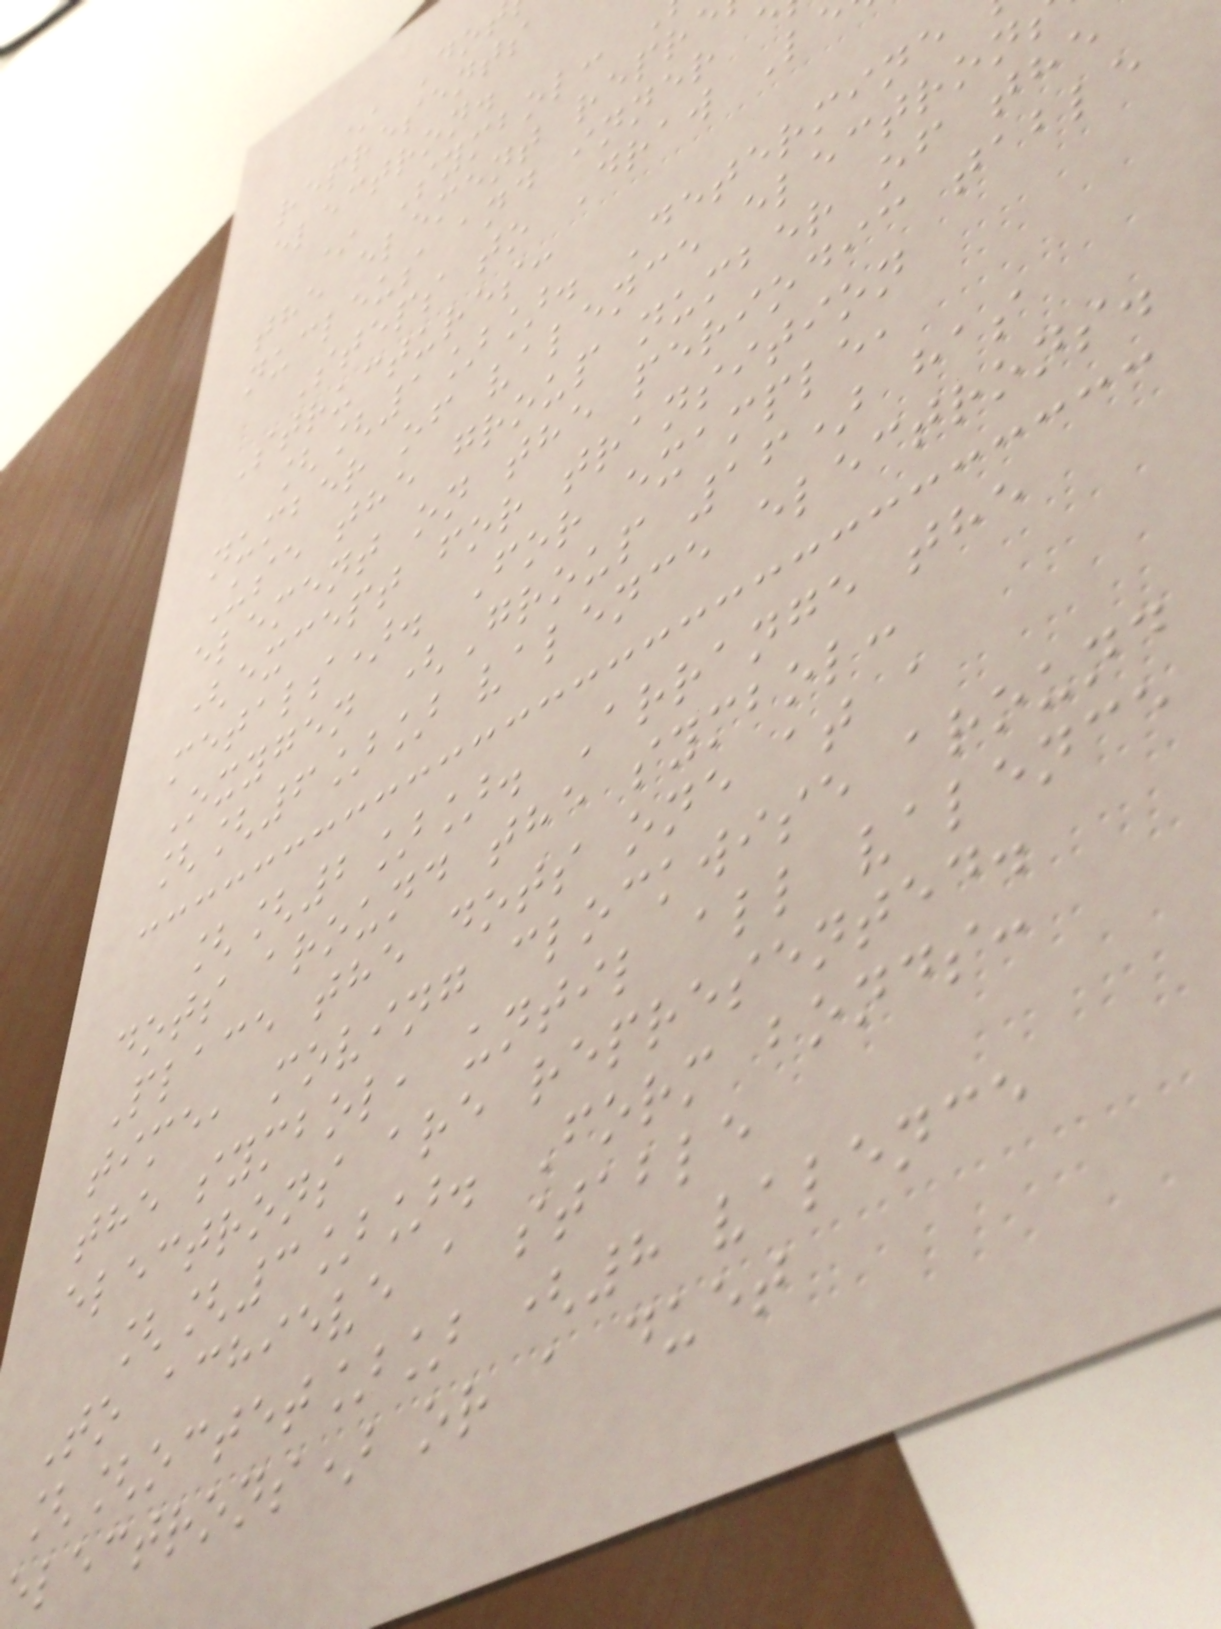* Do
represents
electron.
* Symbol:
the element repr
nucleus and inner
Steps to Draw L
Structures:
[[1]]. Determine
number of valence electron
Use the group number of the
element on the periodic table
(except for transition
metals). For example,
Oxygen (Group 16) has
[[6]] valence electrons.
[[2]]. Arrange the
dots around the symbol:
Place the dots one at a
time, moving clockwise around
the symbol, until all valence
electrons are represented.
[[3]]. Form bonds:
To achieve a stable
[[octet]] (8 valence
electrons) or a duet
